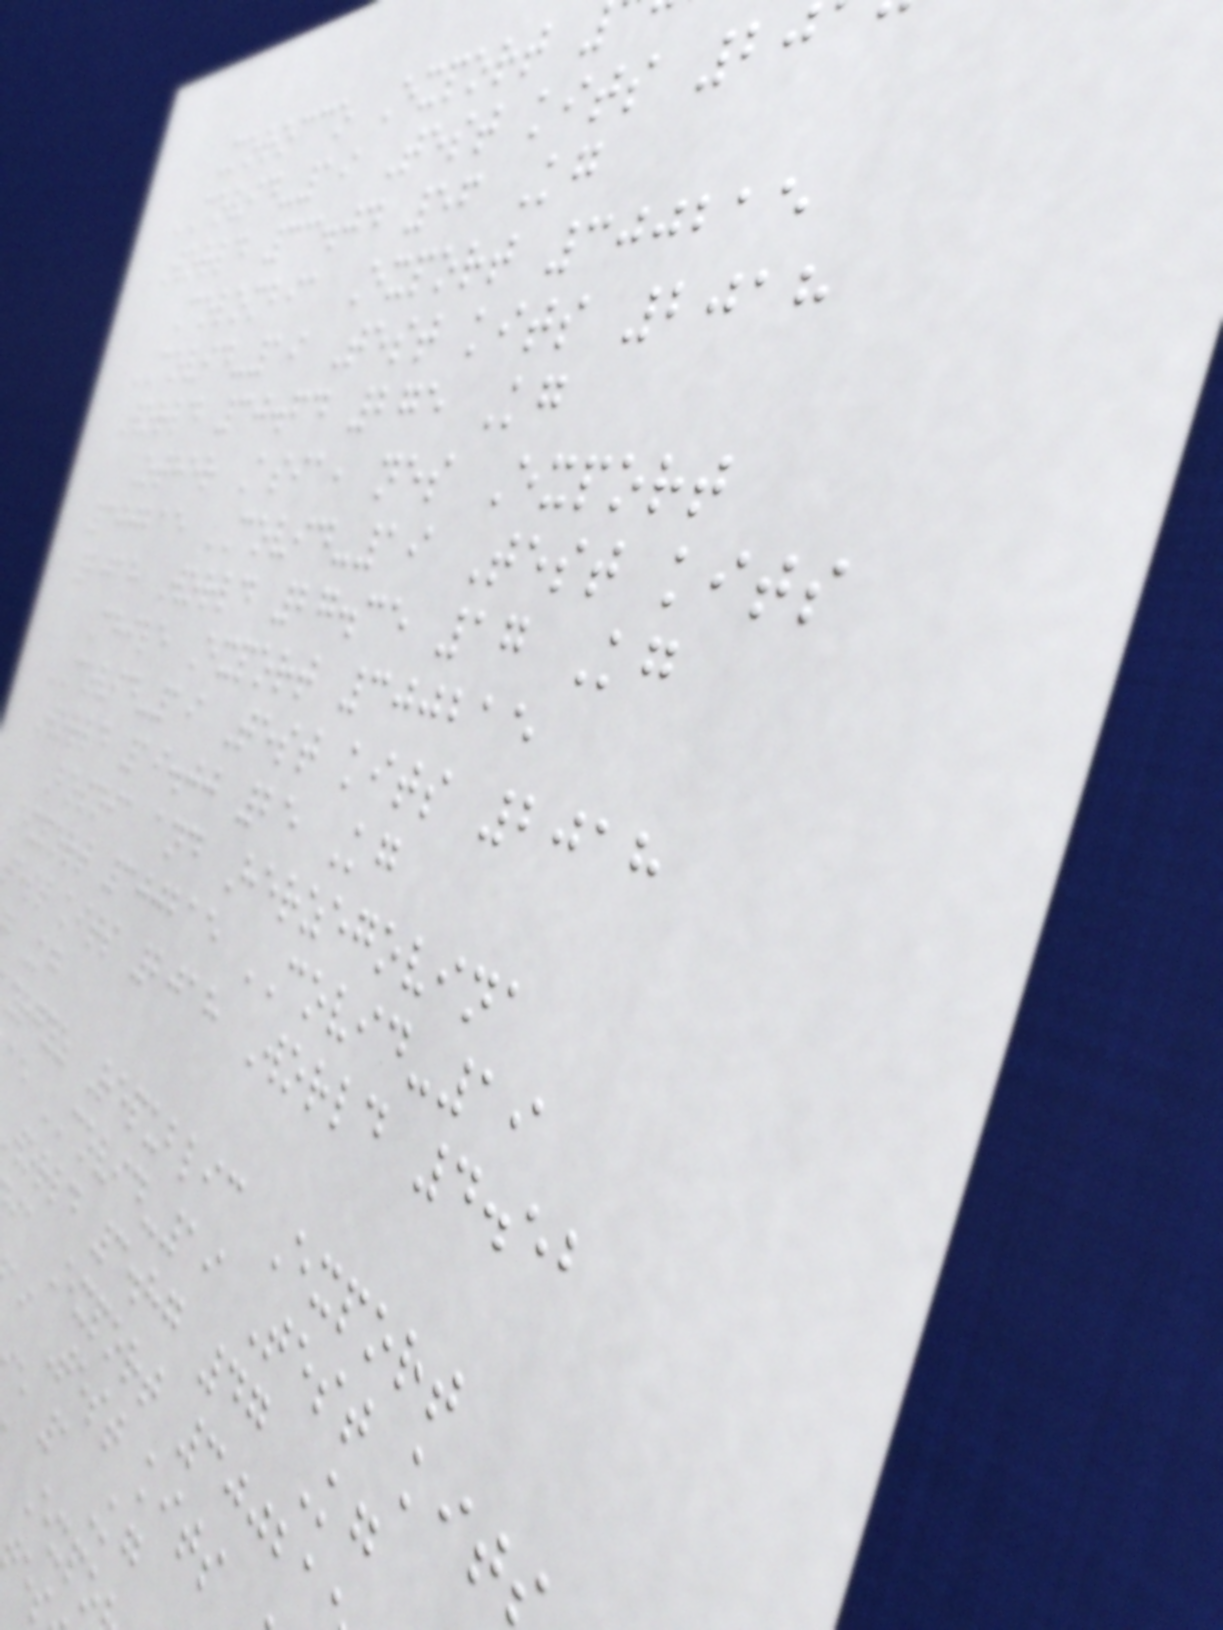Morocco Export
COVID-19 Test kits 20
World 33.04 56 Kg
Colombia Export 300215
COVID-19 Test kits 2018
World 30.64 275 Kg
Other Asia, nes Export
300215 COVID-19 Test kits
2018 World 27.35 17 Kg
Chile Export 300215
COVID-19 Test kits 2018
World 19.00 25 Kg
Bosnia and Herzegovina
Export 300215 COVID-19
test kits 2018 World 4.52
yrgyz Republic Export
ae COVID-19 Test kit
world 3.87 47 Kg
ia Export 30021
ai Test kits
e 1 Kg
